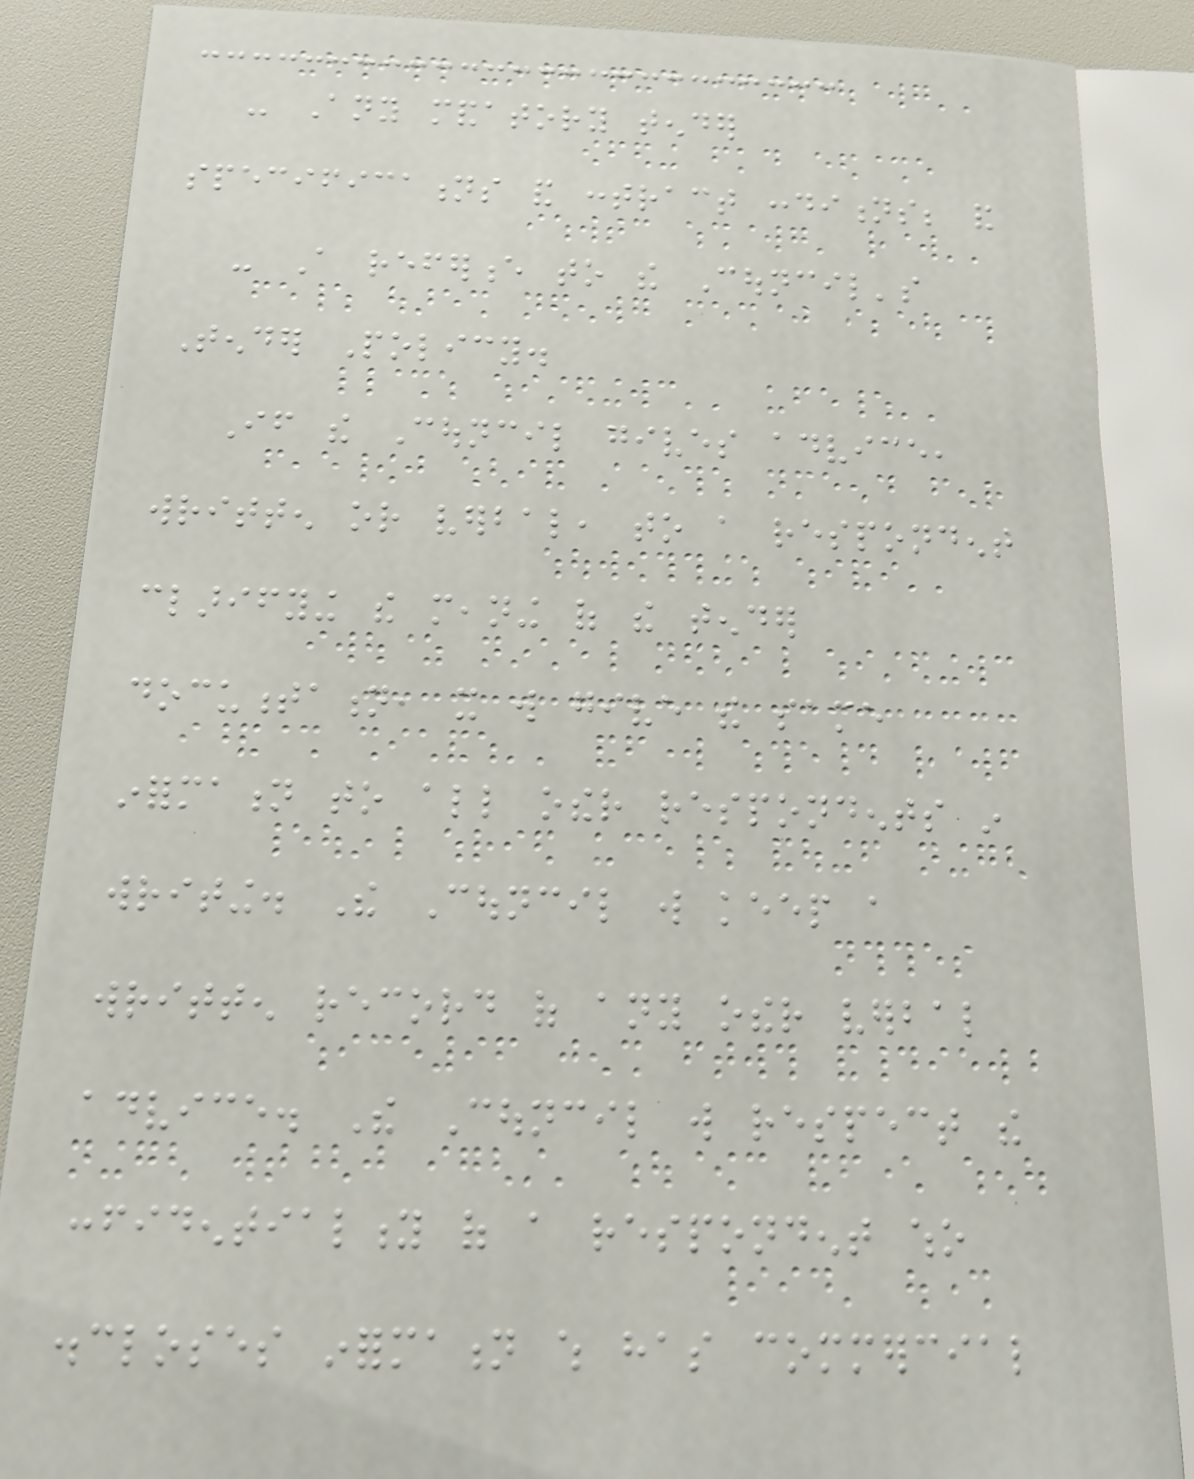- Any mandatory tender
specifications and contract conditions; and
- A reference to the Council's
Tender Policy.
If the Council gives advice,
written or verbal, to a respondent
clarifying the meaning of the tender
documentation, it will give the same
information to all other respondents in
writing. The Council will keep a
written record of any other verbal
advice. The Council will respect the
confidentiality of a respondent who
discloses information which has commercial
